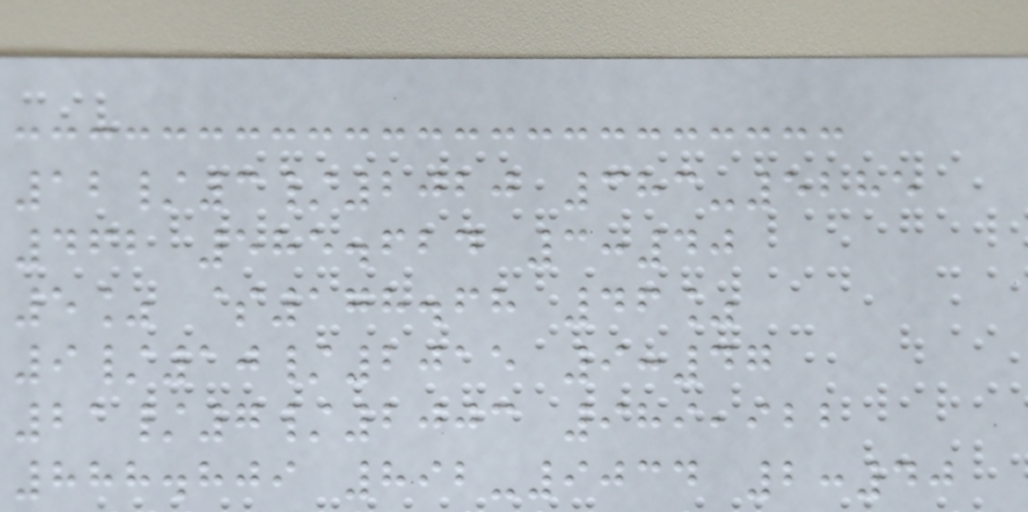12/3/2020 383-5285
462 585.624 3:40
5% $178.68 46%
9/10/2015 9:47
21/7/2003 989,922
888.809 892-9034 2:40
